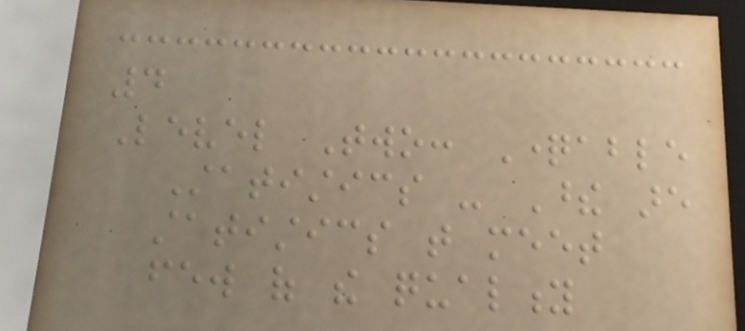4
Level Two: Questionable
Statistics - These are
statistics that meet
few of the quality
